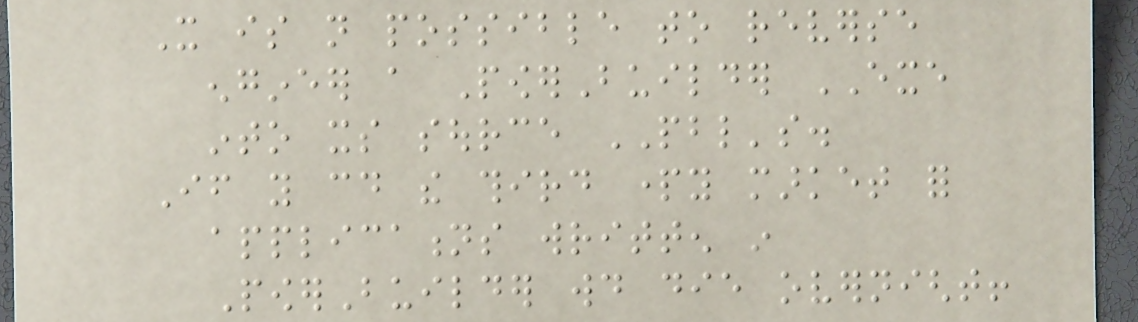It is not possible to reverse
engineer a PowerBuilder EXE
into its source PBL's.
If you could the third party market for
applications written in
PowerBuilder would die overnight!
